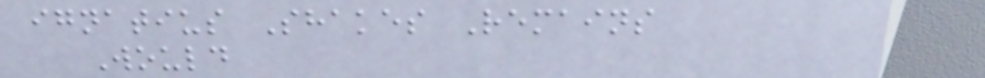ignatius Shakes Remains
Would
